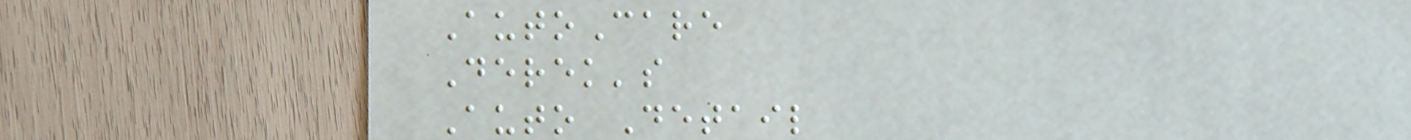AutoCare
Derek's
Auto Detail
